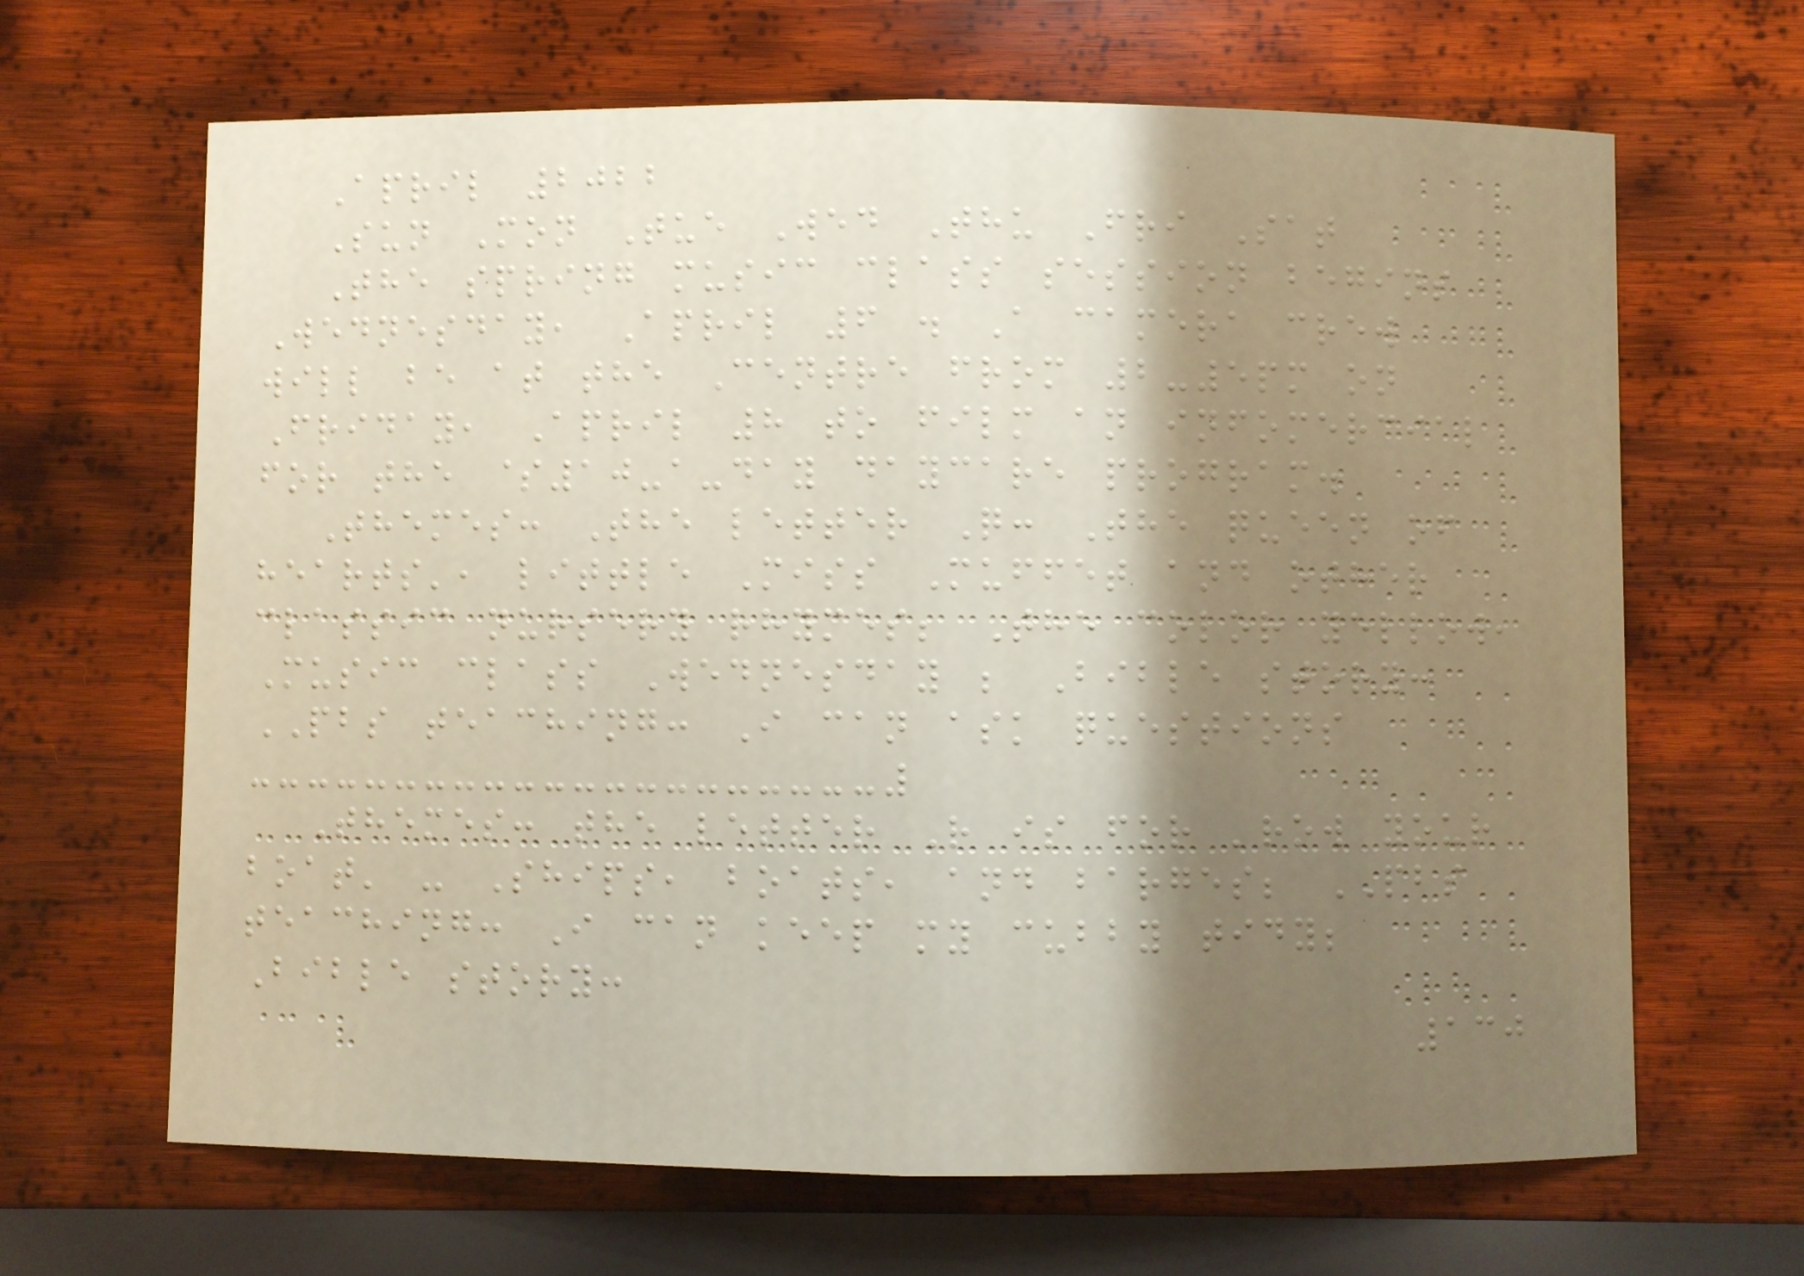April 2022
Sun Mon Tue Wed Thu Fri Sat
The spring music class session begins
Wednesday, April 6 . A camera crew
will be at the Centre from 2-5pm on
Friday, April 8 to film an infomercial
for the $10-a-day daycare program.
Themes: The letter Q: The queen of
hearts', little Miss Muffet and other
classic nursery rhymes; The color yellow,
Music class Wednesday ; Bible story:
PBS teaching: I can ask questions
Themes: the letter R is for 'row your
boat' - Ships, boats, and barges; PBS
teaching: I can keep my cubby tidy;
Bible story:
130
